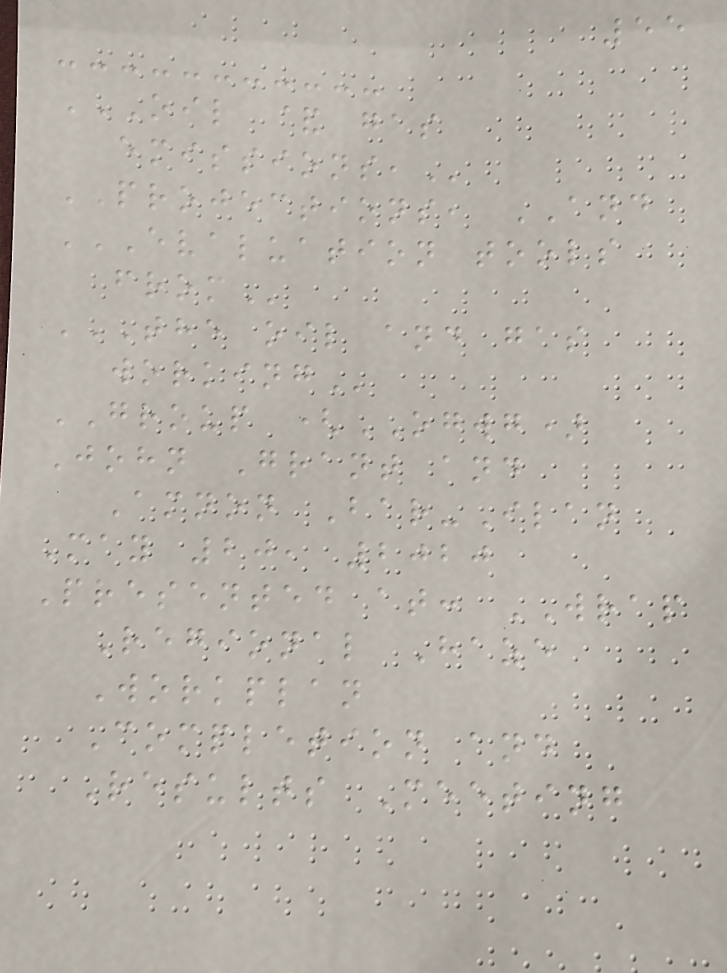55
OIL & GAS
EMISSIONS,
PROJECTIONS, AND
EVALUATION TOOLS
FROM
THE OIL AND GAS
WORKING
GROUP (OGWG)
John Grant and
Amnon Bar-Ilan
May 20, 2020
Presented at: WRAP
Regional Haze
Workplan
Completion and
Results Meeting
